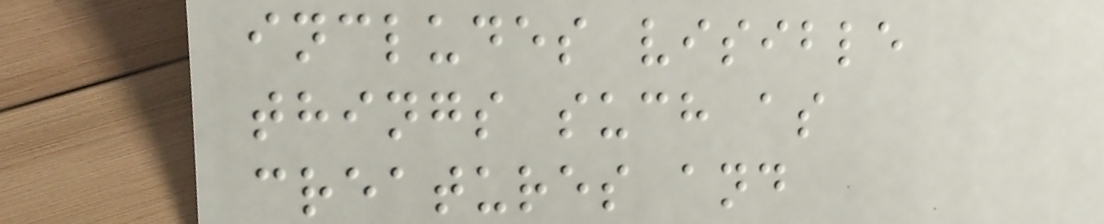includes visible
things such as
creatures and
